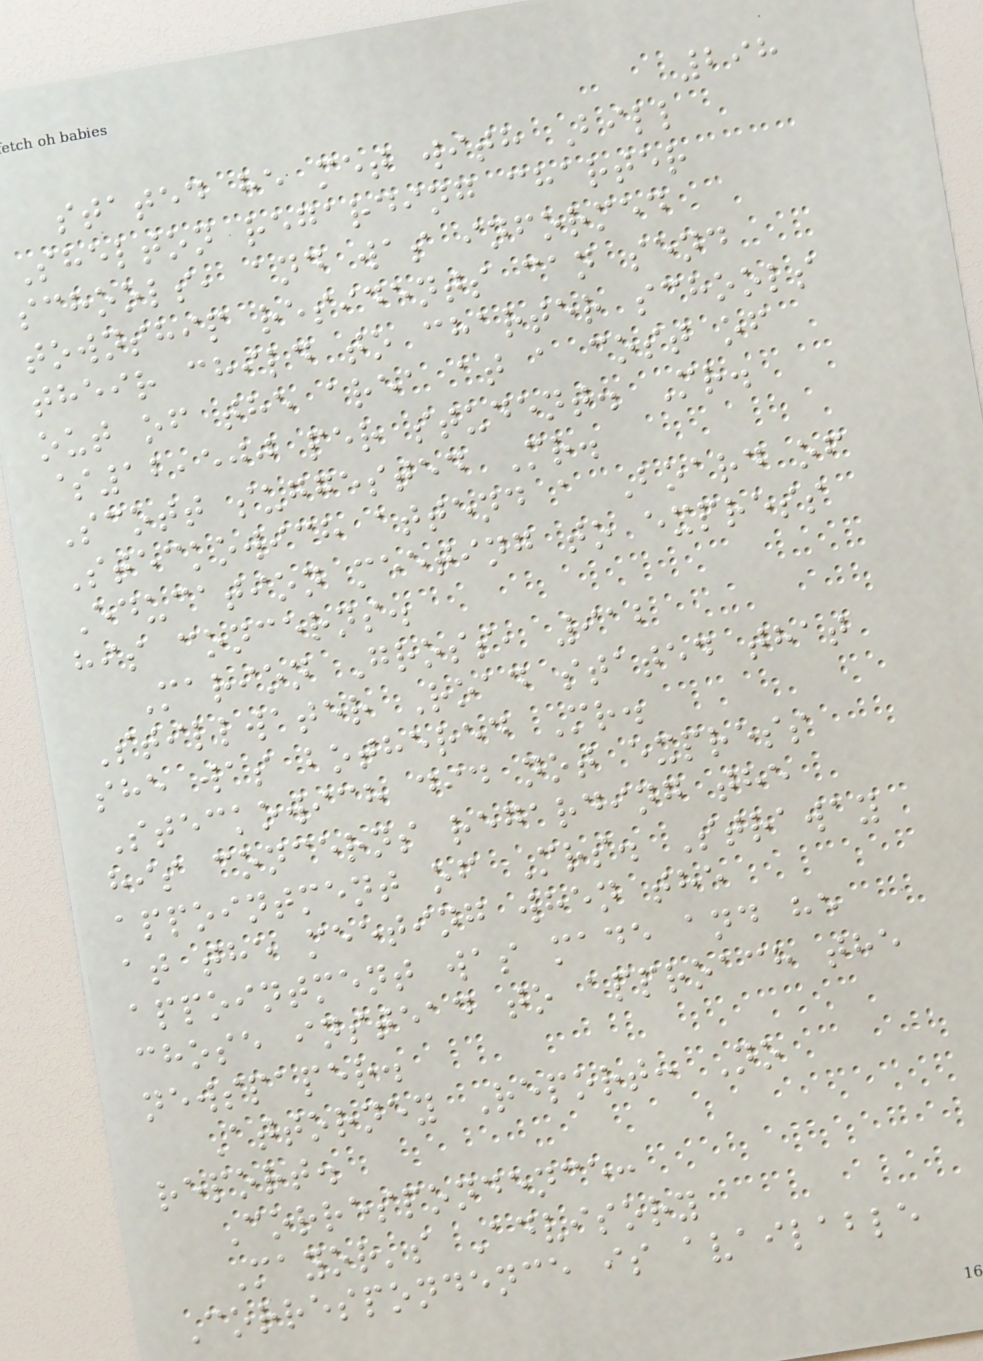298
stated he met with Bill
Shelton regarding charter
schools, and was informed
township residents can send
their child to charter schools
out of the area at a cost of
$12,500 per student. Mr.
Scott suggested Mr.
Steckowich attend a Board of
Education meeting to express
his concerns.
Marion Gross, 912
Stillwater Road stated that
she was bothered Mr.
Steckowich did not express
his concerns regarding the
appointment of Mrs. Straway
at the meeting when the
appointment was made and he
chose instead to approach the
newspaper.
Attorney Report: No
report.
Correspondence:
Mayor's Advisory
Correspondence is available
